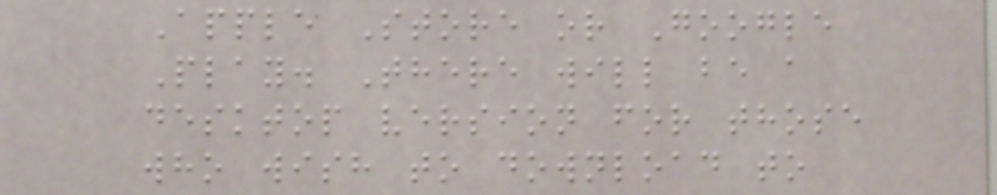Apple Store or Google
Play. There will be a
desktop version for those
who wish to download to
